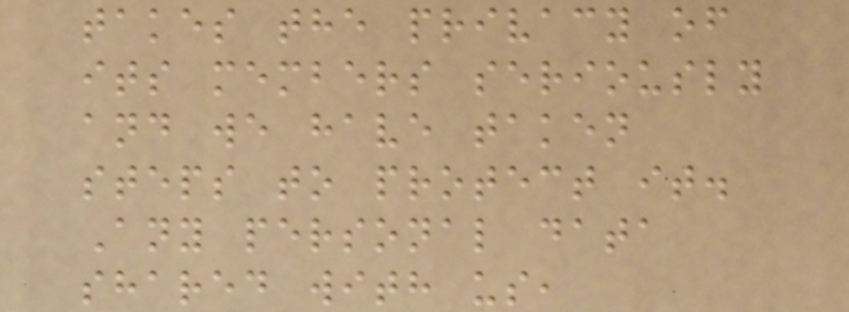takes the privacy of
its members seriously
and we have taken
steps to protect it.
Any personal data
shared with us,
